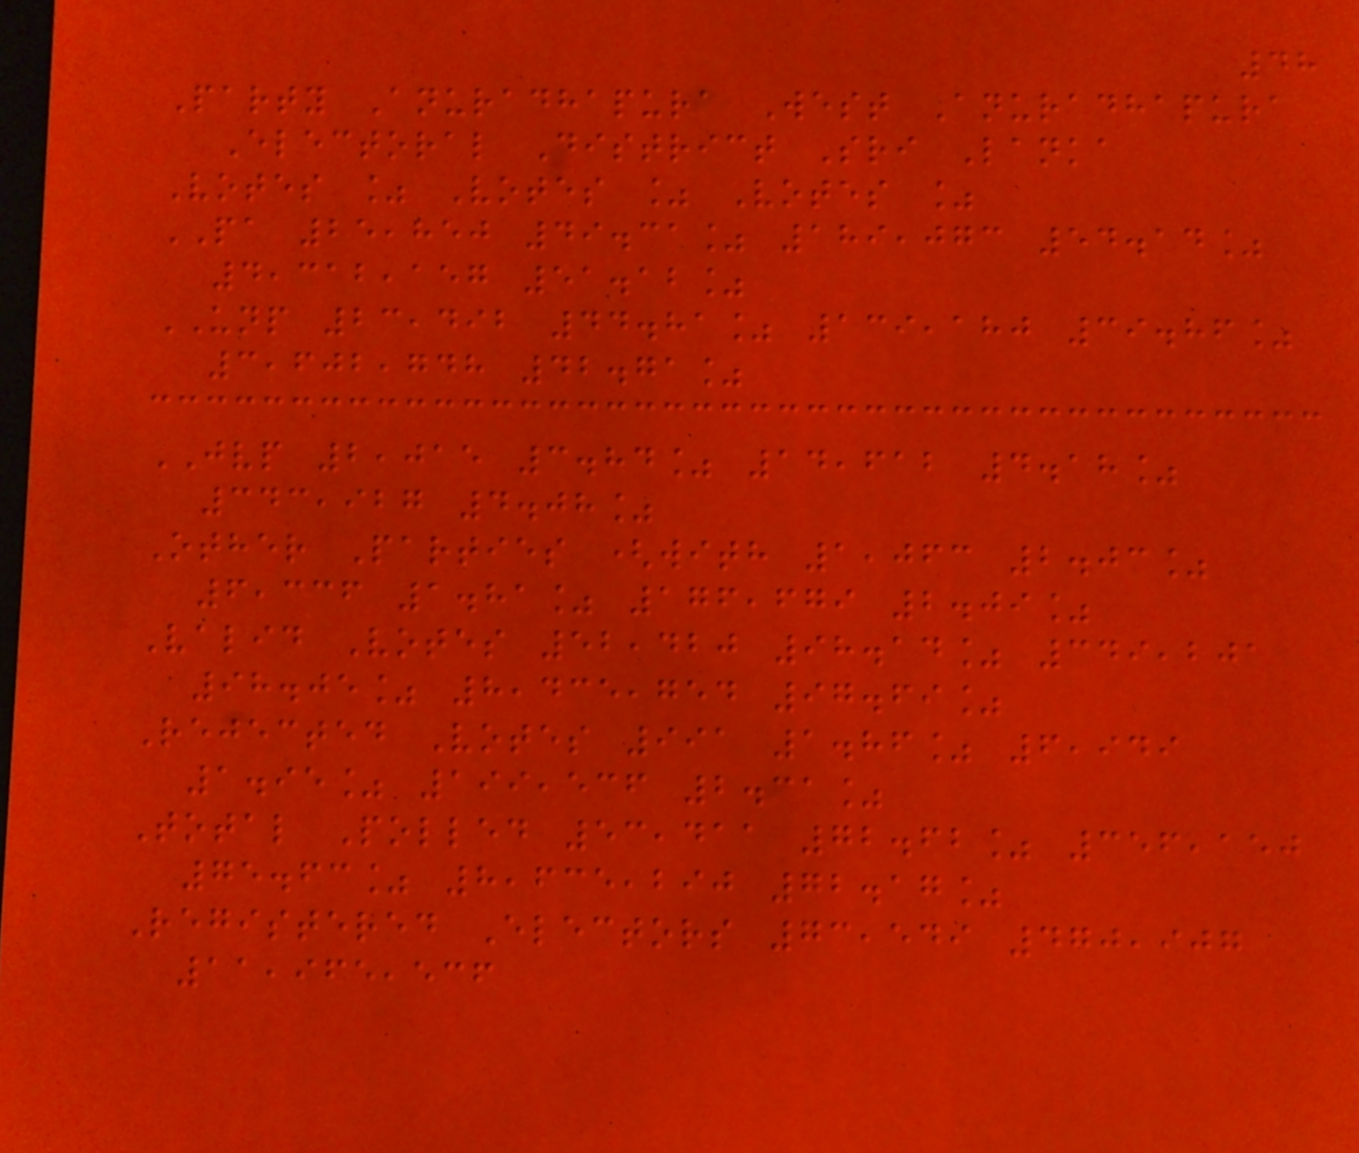48
Party Anuradhapura West Anuradhapura
Electoral District Sri Lanka
Votes % Votes % Votes %
PA 25,850 49.31% 189,073 54.14%
4,312,157 51.12%
UNP 23,492 44.81% 139,180 39.86%
3,602,748 42.71%
JVP 2,015 3.84% 14,612 4.18%
343,927 4.08%
Other Parties (with 1,063 2.03%
6,336 1.81% 176,679 2.09%
Valid Votes 52,420 98.14% 349,201
98.05% 8,435,754 97.69%
Rejected Votes 991 1.86% 6,949
1.95% 199,536 2.31%
Total Polled 53,411 72.62% 356,150
75.63% 8,635,290 72.17%
Registered Electors 73,549 470,907
11,965,536
